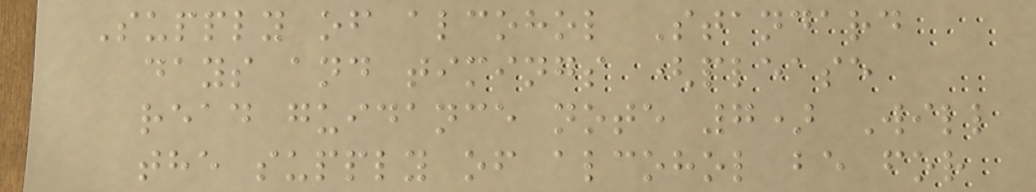Supply of alcohol Standard
days and timings (please
read guidance note 7) Will
the supply of alcohol be for
